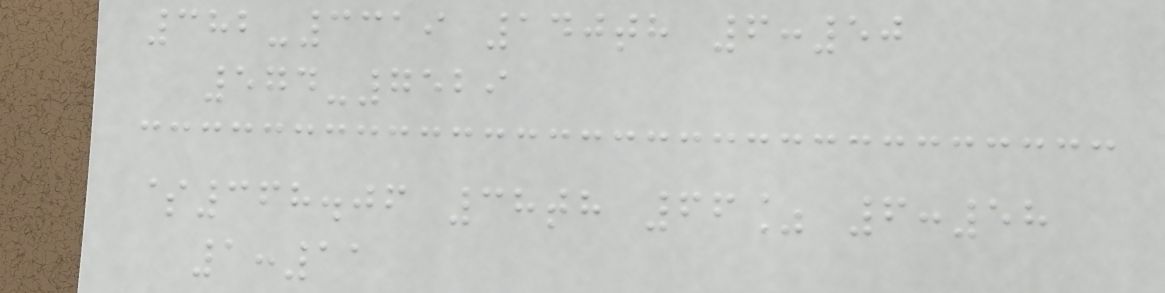382-3319 140th 6:50
574-7529
$368.06 38th 66% 6:58
1:11
